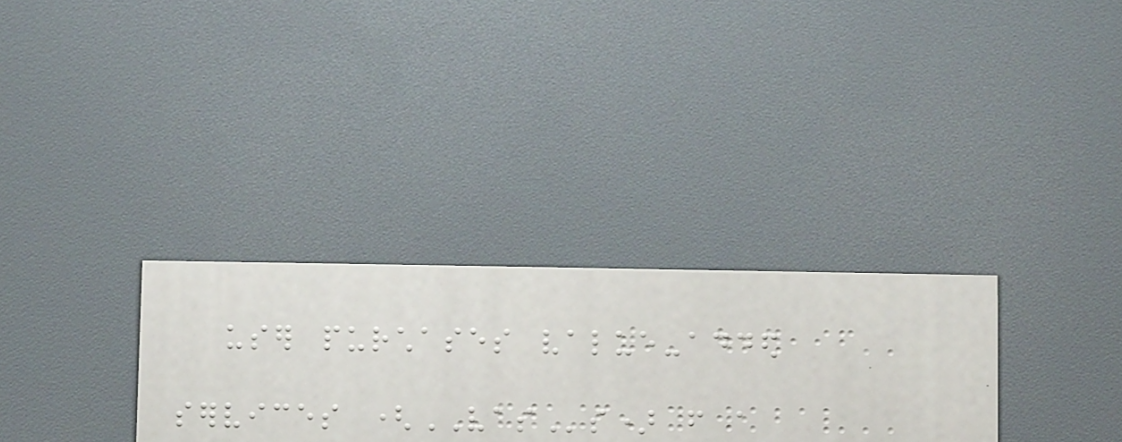user purchases value-added
services (VASs) from a
